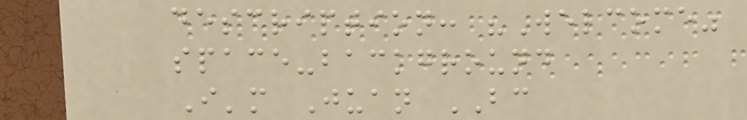description: "Welcome"
space-background
I'm Juan BC
